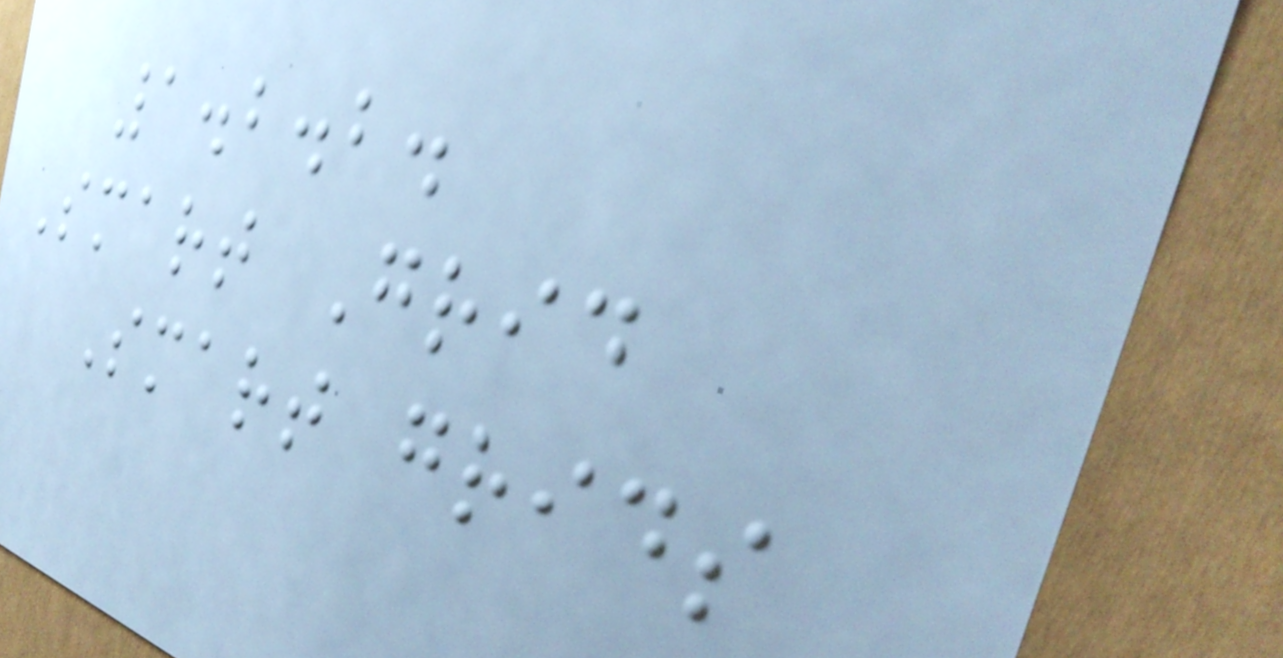1.2.2.
Smart Grid
Smart grids
